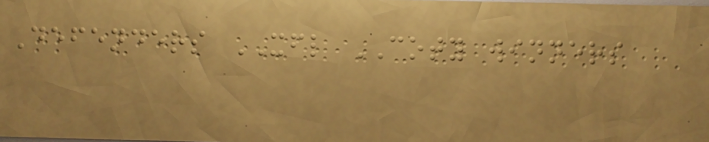Defenders XFL COTY winners
